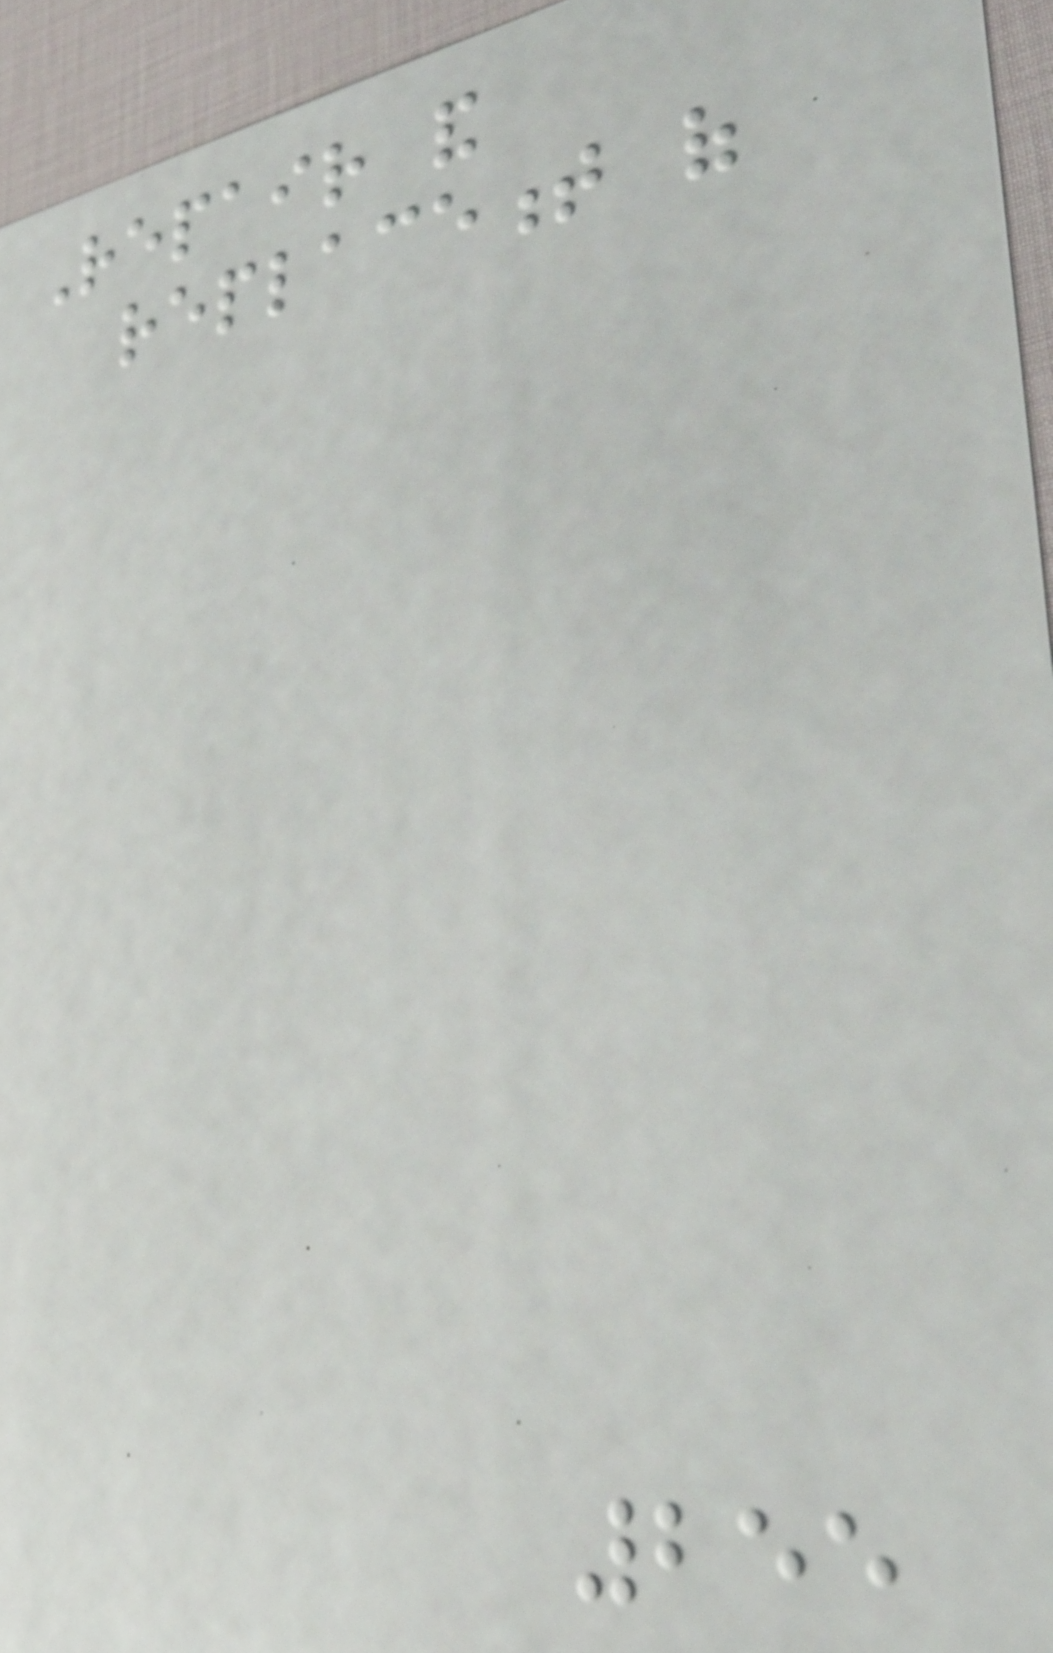Repair and
replacement of
255
